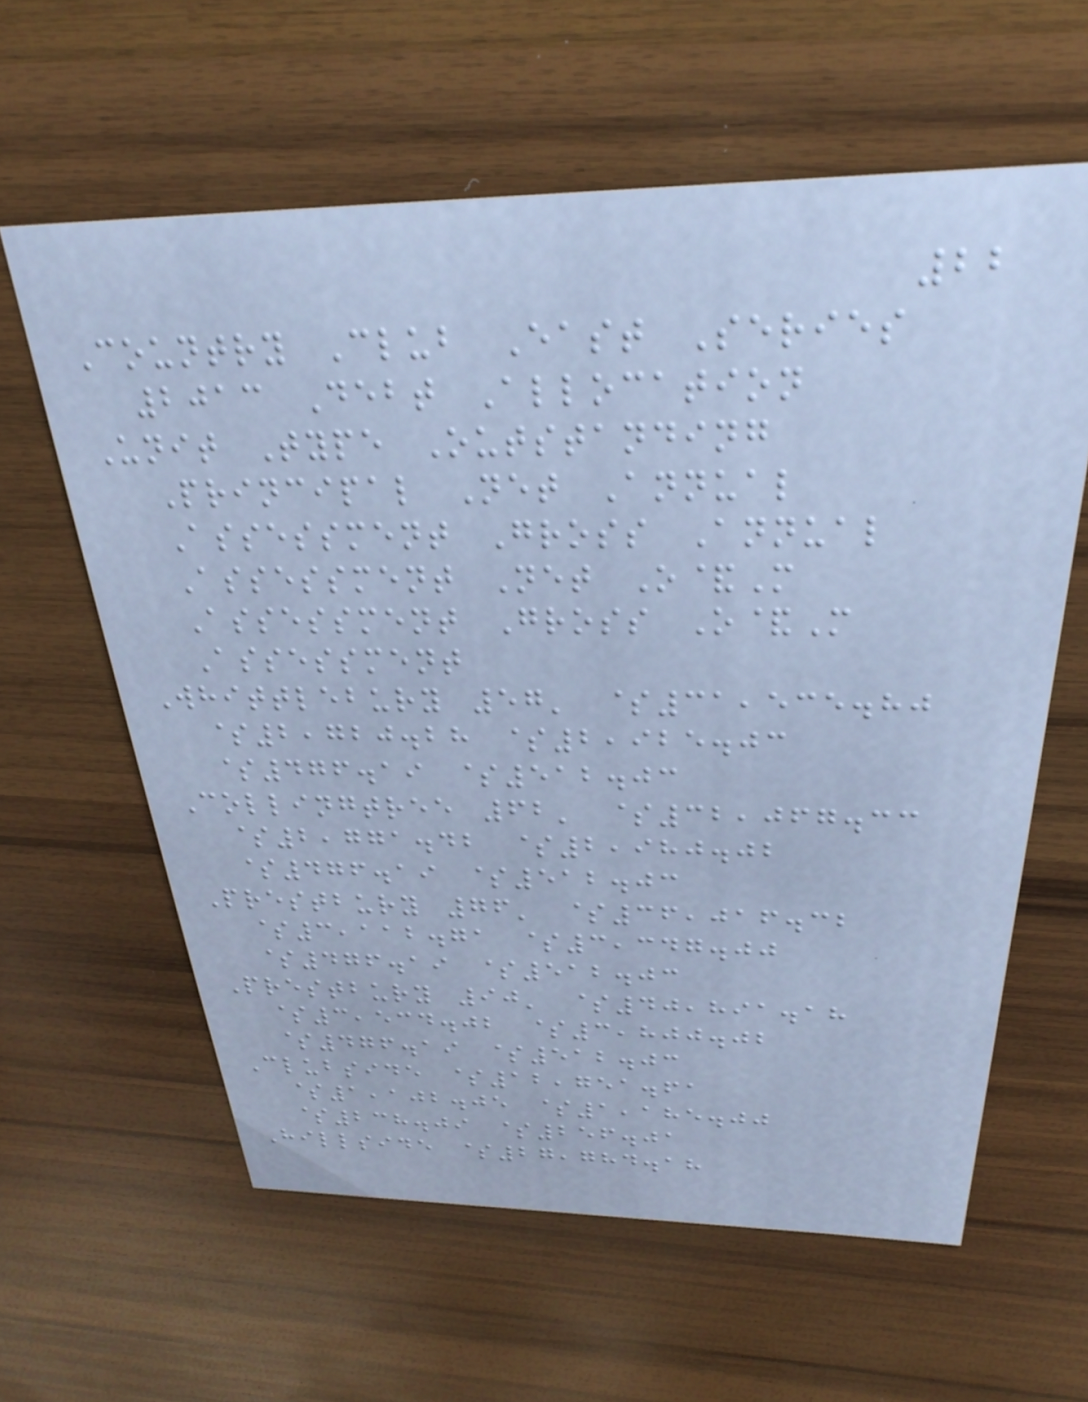22
Country Club East Series
2013 Debt Allocation
Unit Type Outstanding
Principal Net Annual
Assessment Gross Annual
Assessment Net O&M
Assessment Gross O&M
Assessment
Whittlebury 57' $31,535.80
$2,720.28 $2,925.03
$476.19 $512.03
Collingtree 62' $32,067.33
$2,771.42 $2,980.02
$476.19 $512.03
Prestbury 76' $36,016.32
$3,112.71 $3,347.00
$476.19 $512.03
Prestbury 90' $40,891.18
$3,534.02 $3,800.02
$476.19 $512.03
Clubside $12,751.61
$1,102.05 $1,185.00
$238.09 $256.01
Hillside $27,784.18
